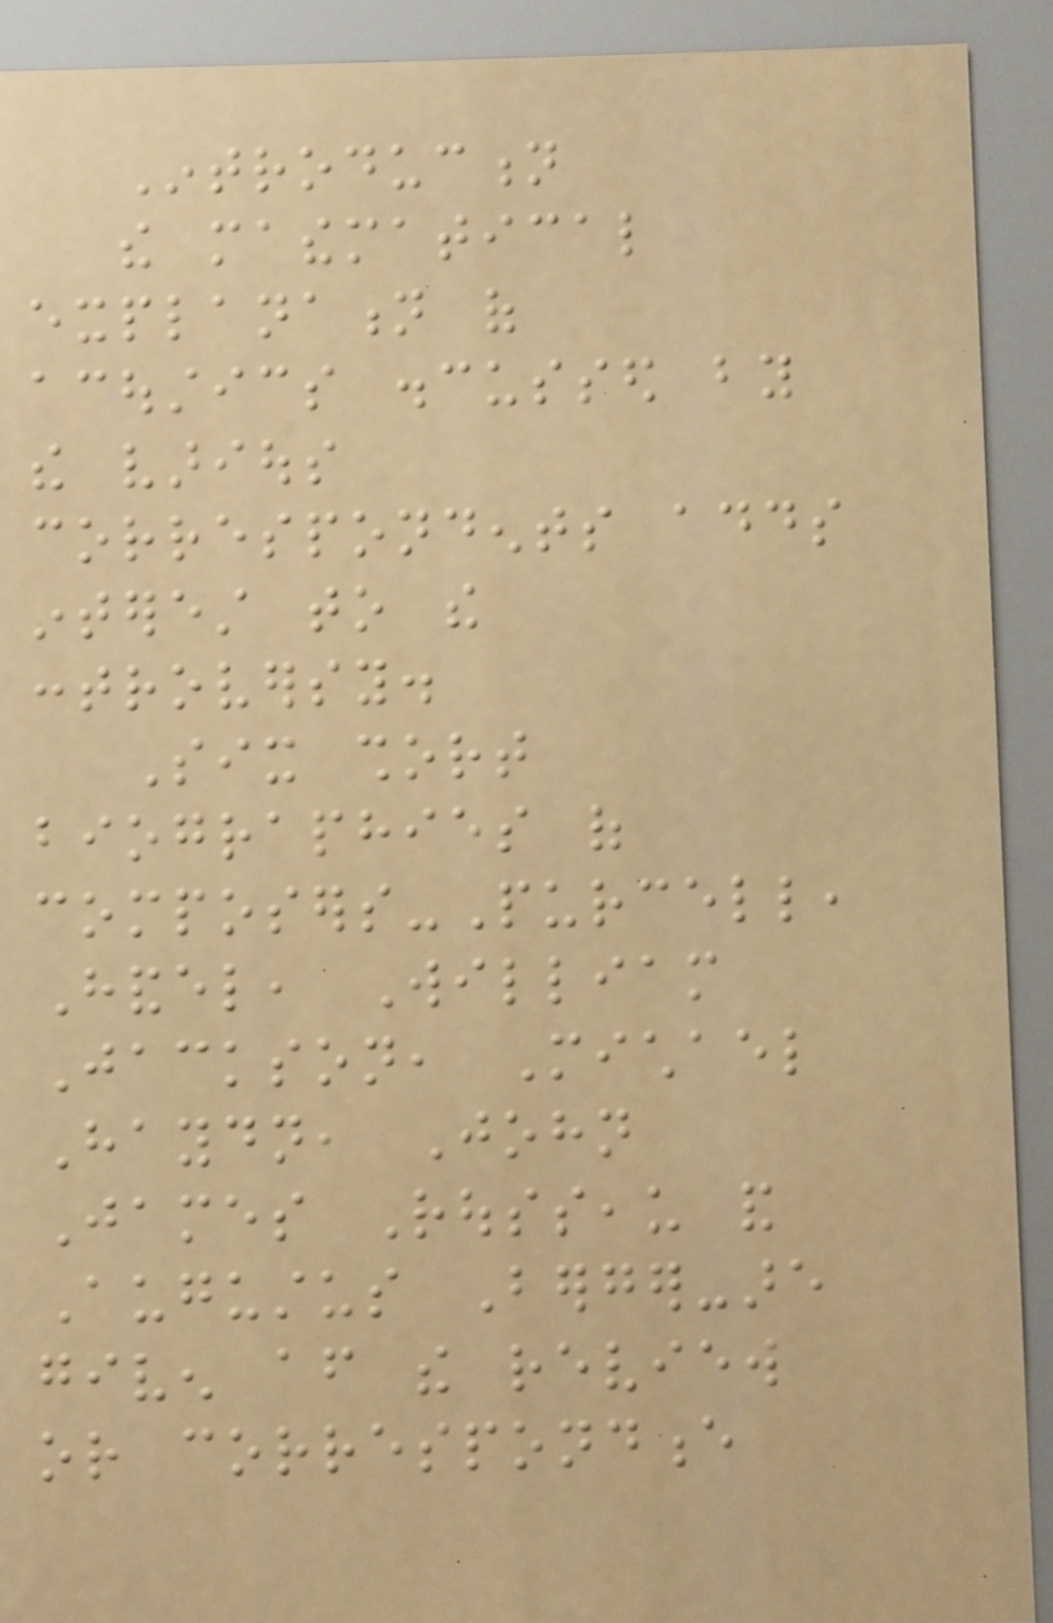Introduction
the mathematical
explanation of
acoustics discussed by
the various
correspondents adds
interest to the
controversy.
Six short
biographies of
composers-Purcell,
Handel, William
Jackson, Michael
Haydn, John
James Rousseau and
Augustus Berger-are
given after the review
or correspondence
